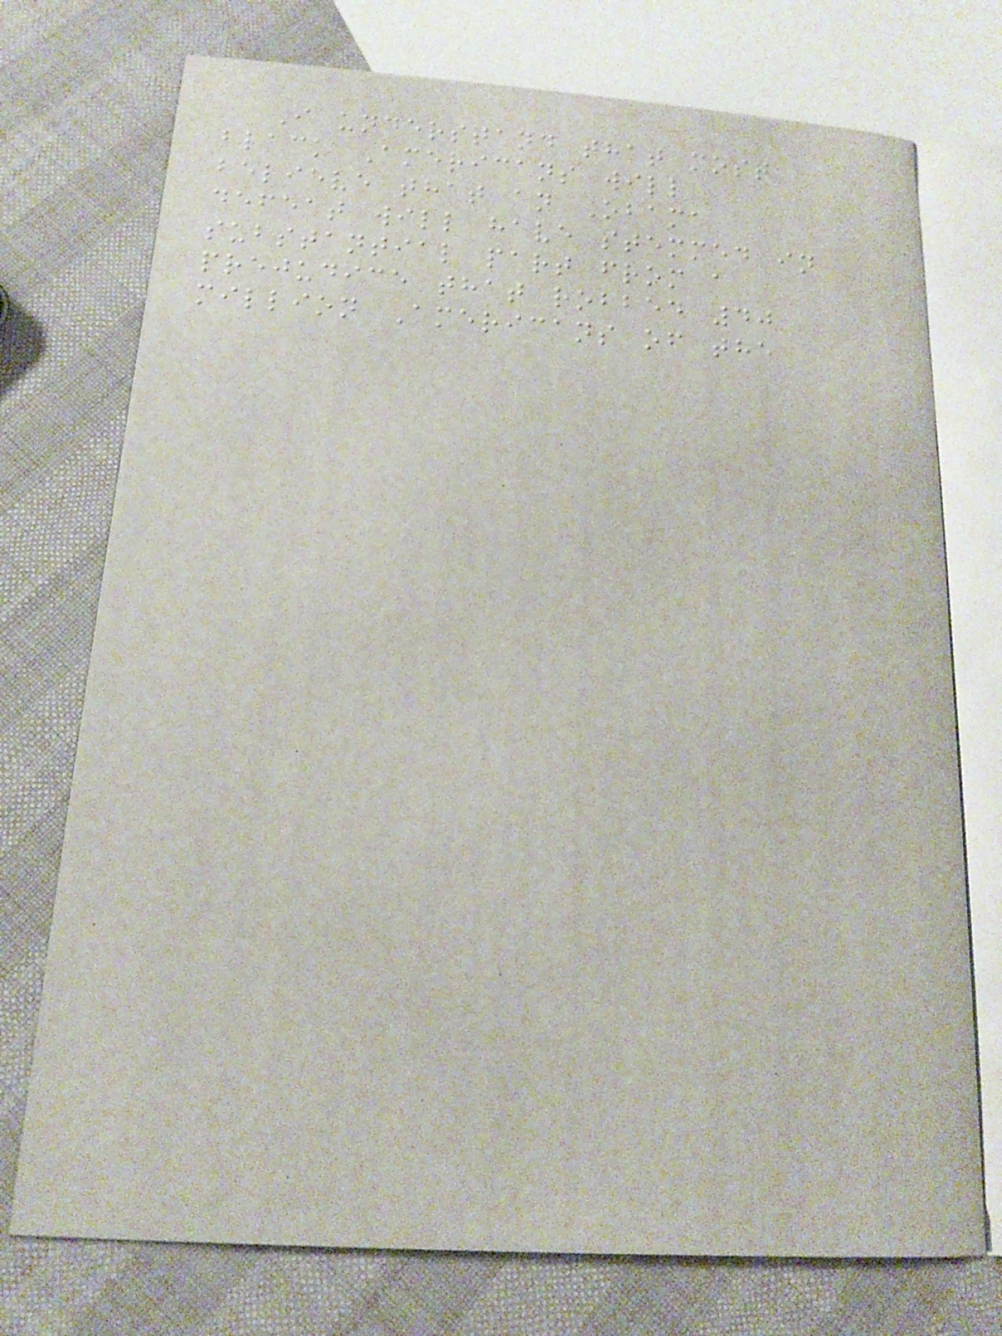I understand that most
black Americans will
believe that an Obama
defeat will have stemmed in
substantial part from a
prejudice that robbed 40
million Americans of the
